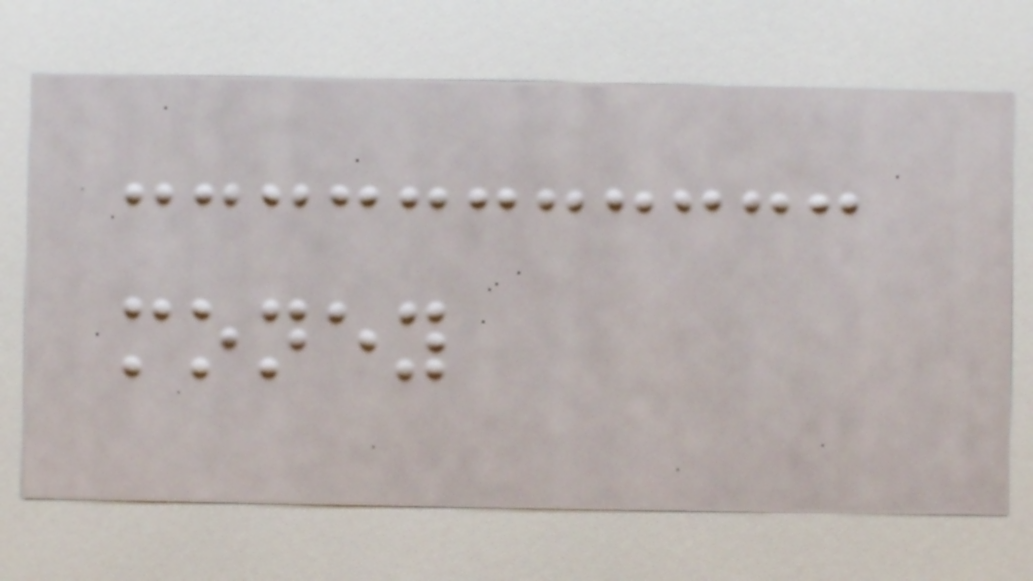money
